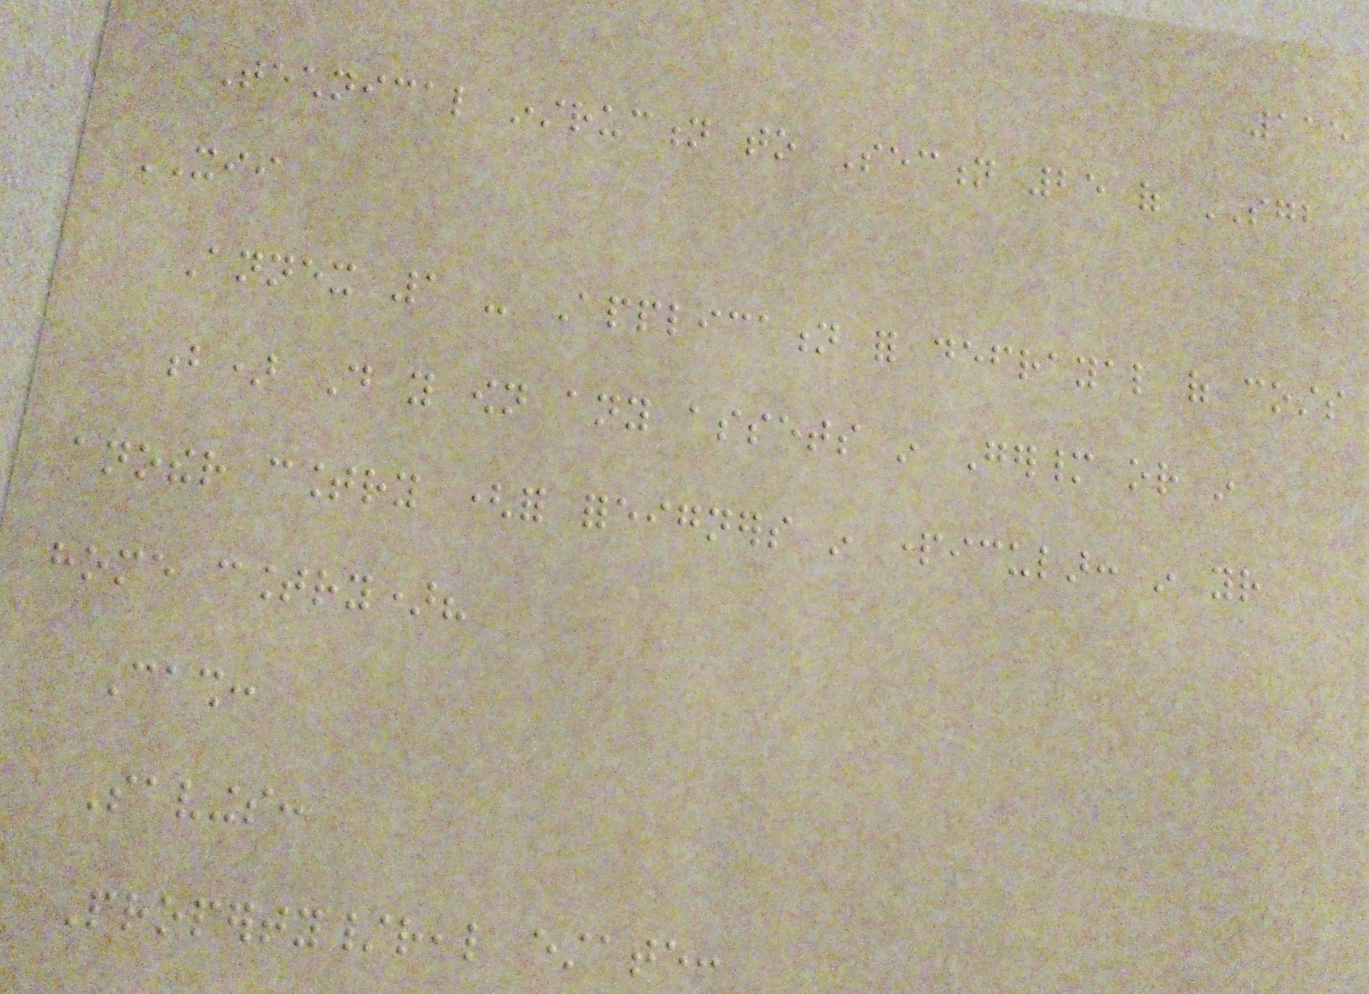115
Technical instruction to Section 25 of SGB
XII
Annex 1 - Application for defrayal of costs
b) Do you own any assets in Germany or in
another country (for foreigners in particular: in your
home country)?
Cash:
Savings:
Property/real estate:
